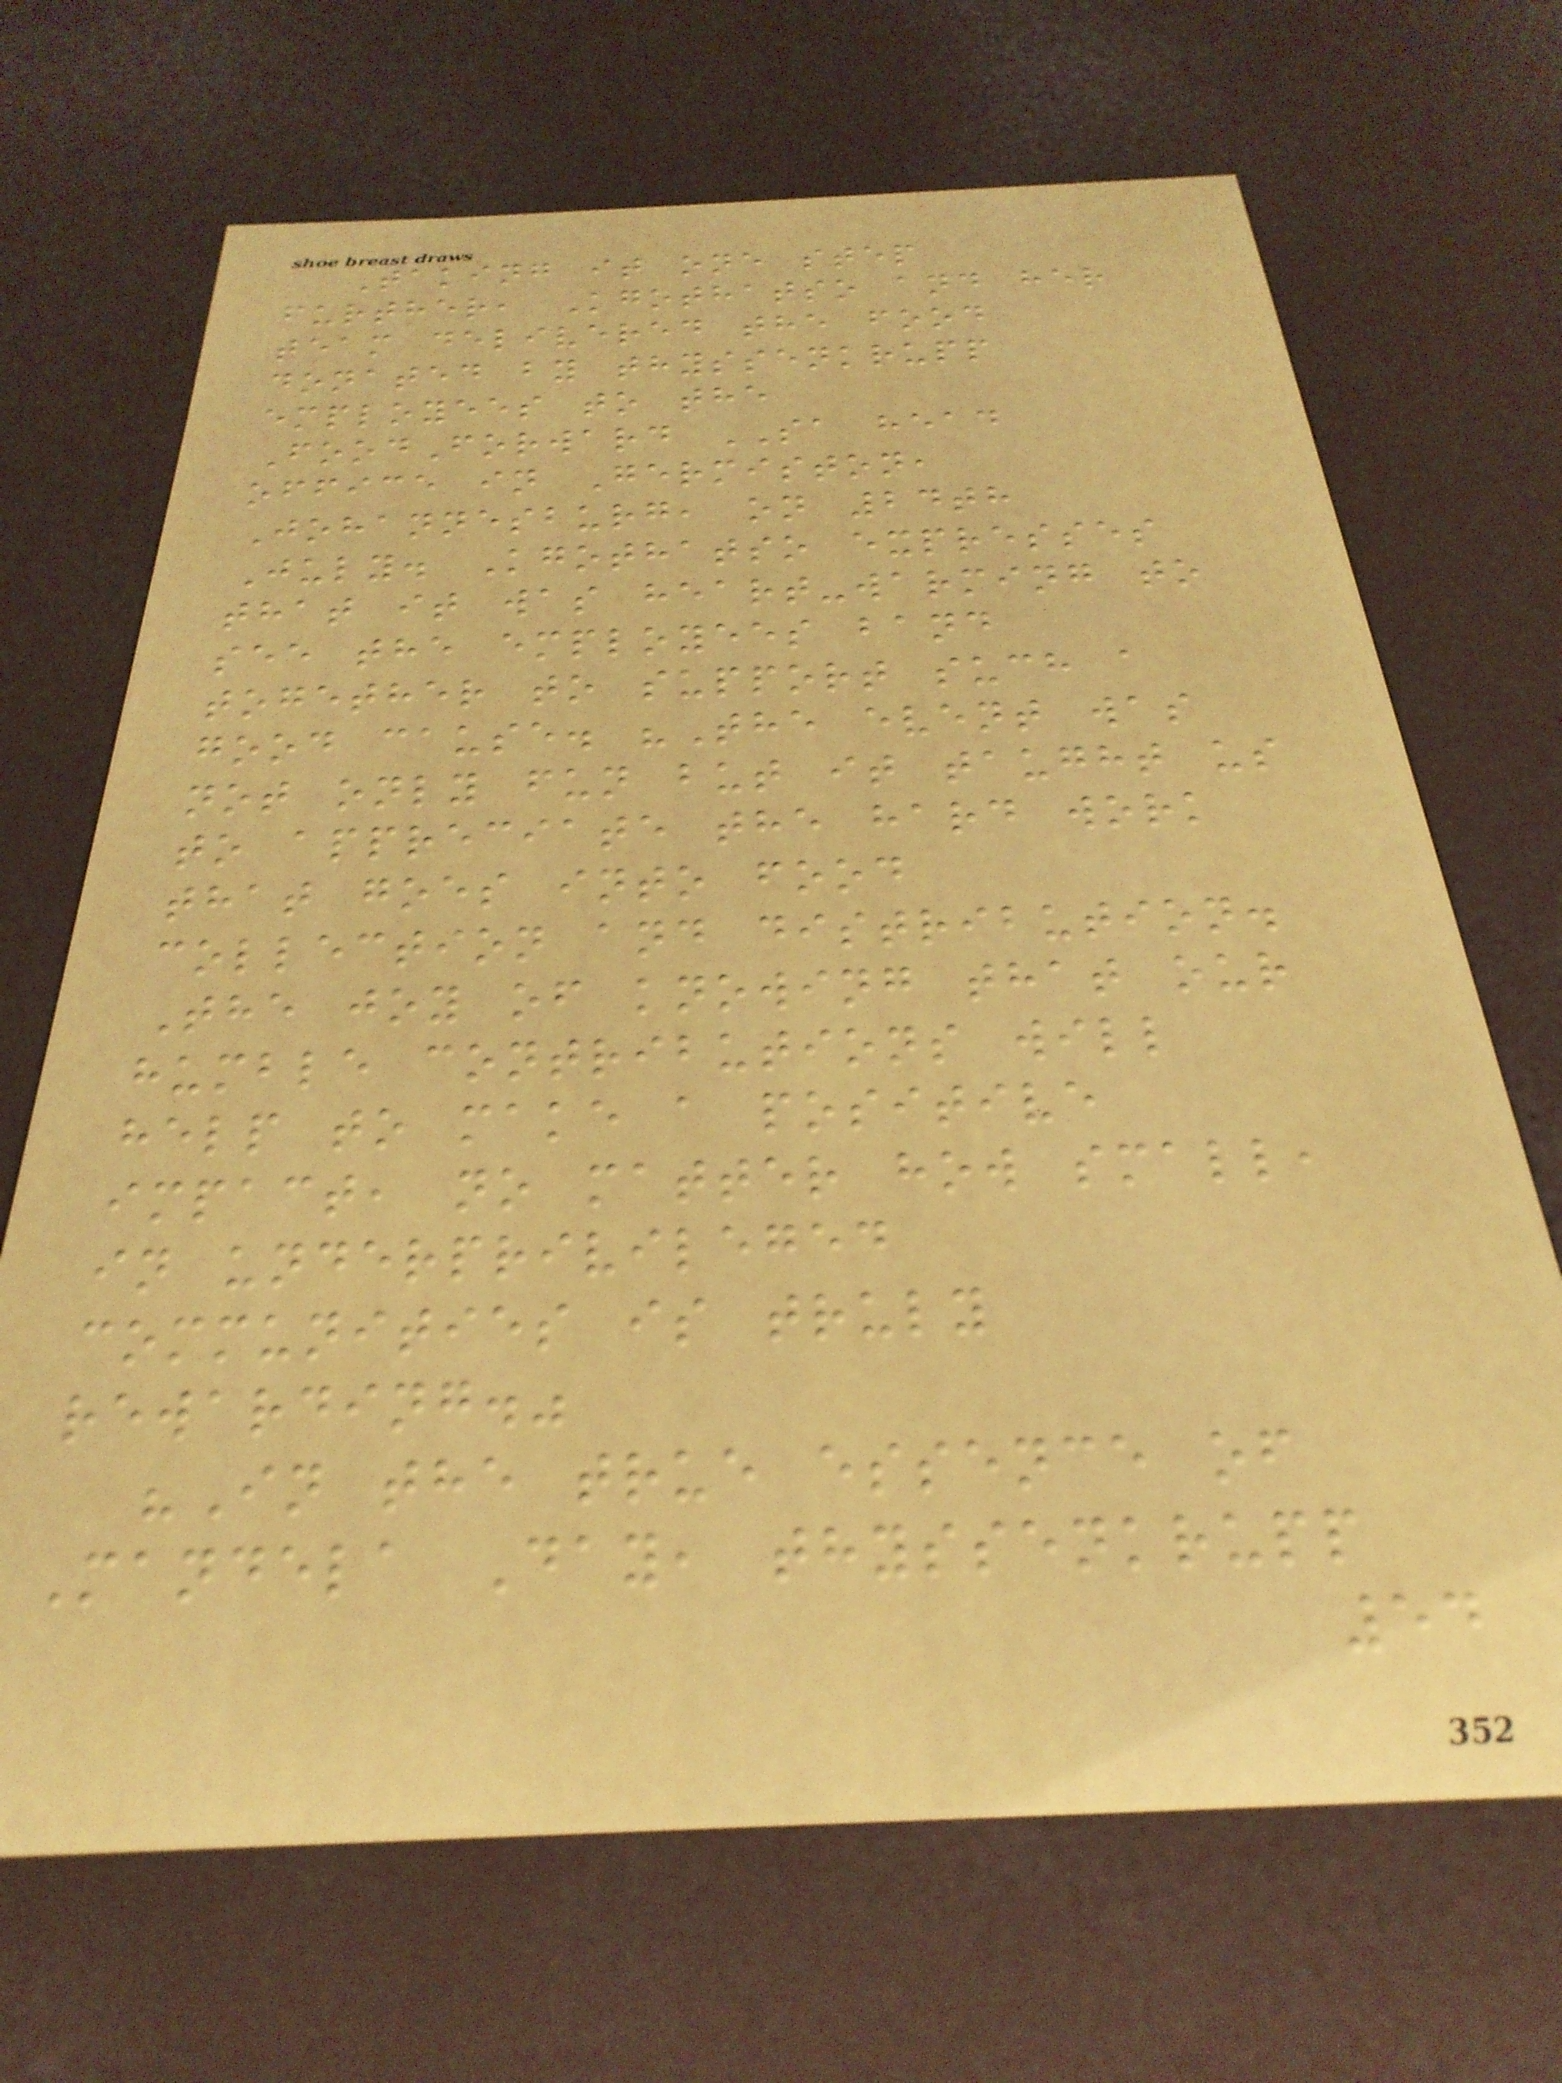Taking it one step
further, Kgothatso and her
team delivered the food
donated by thyssenkrupp
employees to the
FoodForward SA head
office in Germiston,
Johannesburg, on 24th
July. Kgothatso expresses
that it was heart-warming to
see the employees band
together to support such a
good cause. "The event was
not only fun but it taught us
to appreciate the hard work
that goes into food
collection and distribution.
The joy of knowing that our
humble contributions will
help to make a positive
impact, no matter how small,
in underprivileged
communities is truly
rewarding."
"In the true essence of
Mandela Day, thyssenkrupp
54
